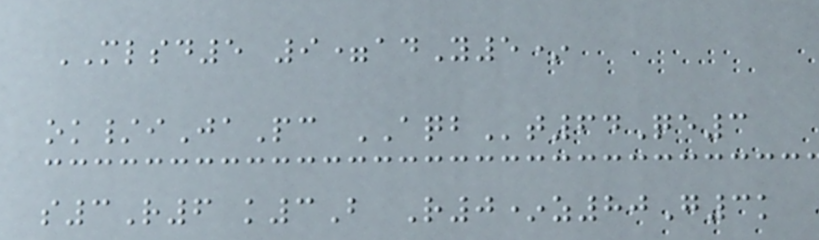MLSD5 9=adY5*
ok/iJaPc AQBt64Qe3
s3R6 k3B R0*z80G3k
